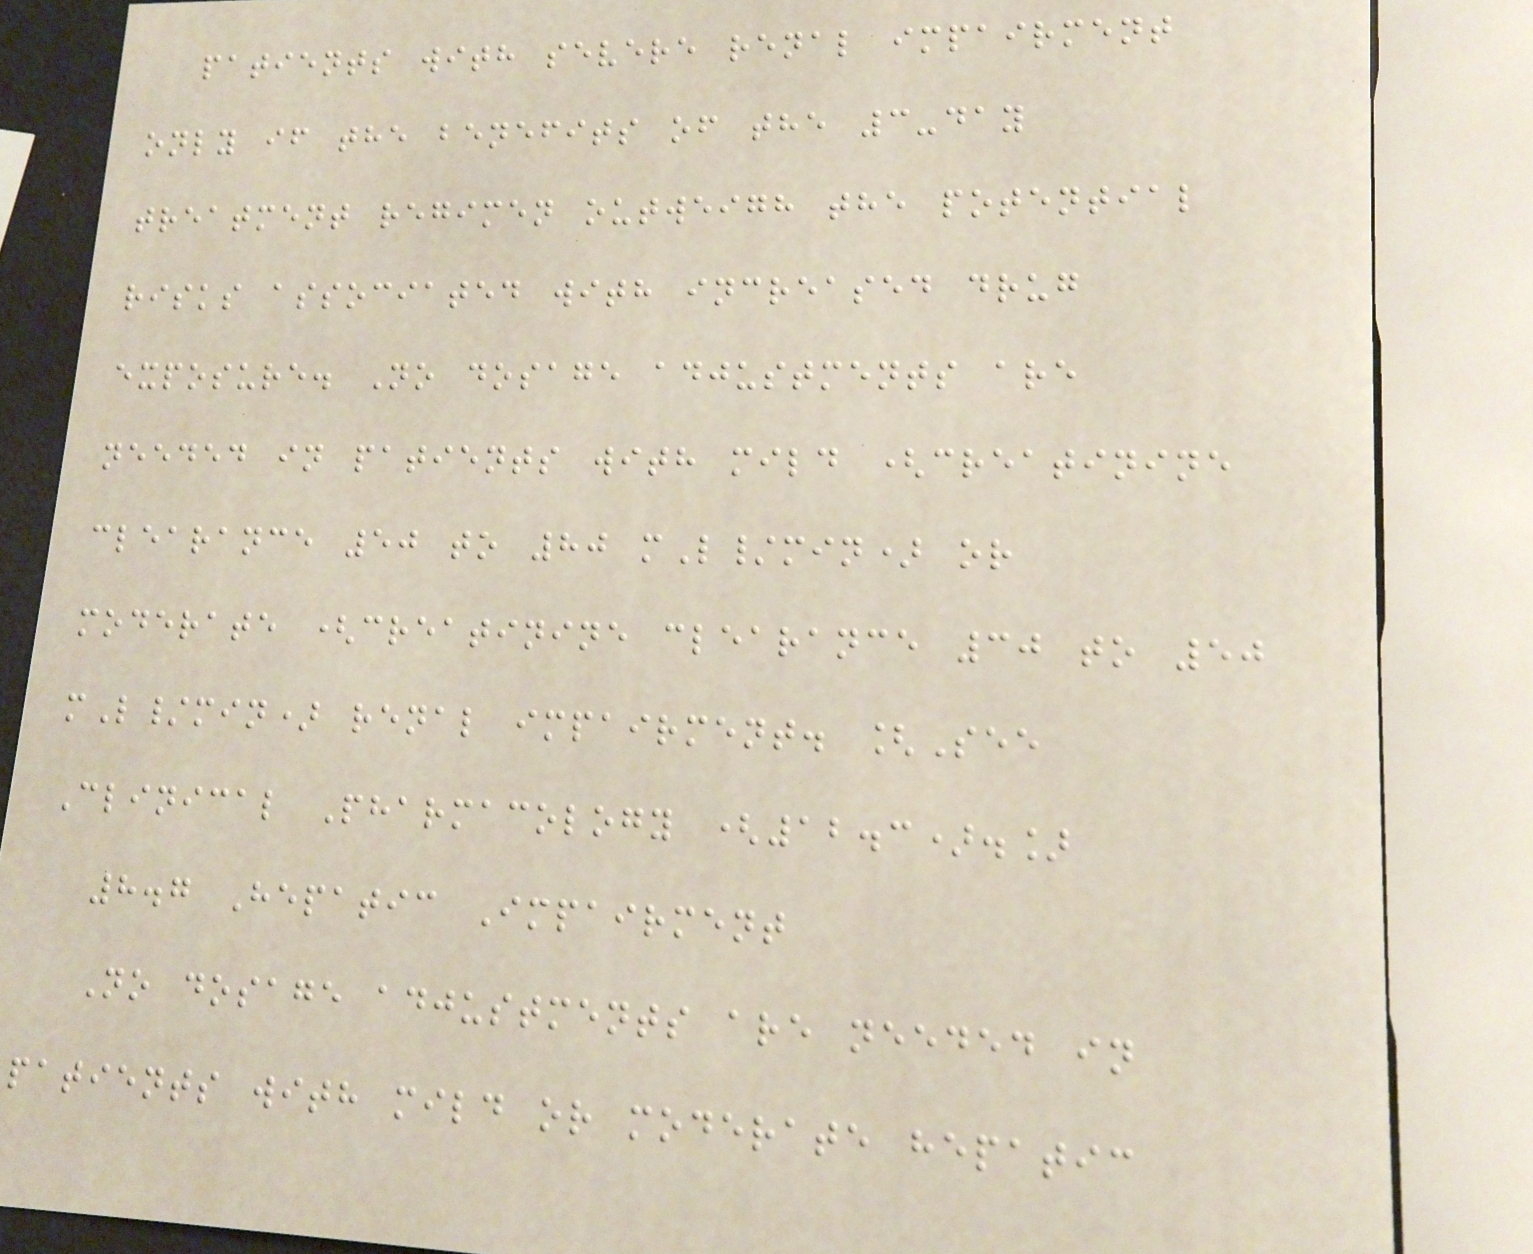patients with severe renal impairment
only if the benefits of the 3-day
treatment regimen outweigh the potential
risks associated with increased drug
exposure. No dosage adjustments are
needed in patients with mild (creatinine
clearance 50 to 80 mL/min) or
moderate (creatinine clearance 30 to 50
mL/min) renal impairment. [See
Clinical Pharmacology (12.3).]
8.7 Hepatic Impairment
No dosage adjustments are needed in
patients with mild or moderate hepatic
